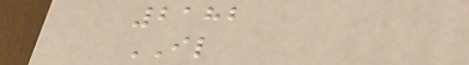2182
IL
